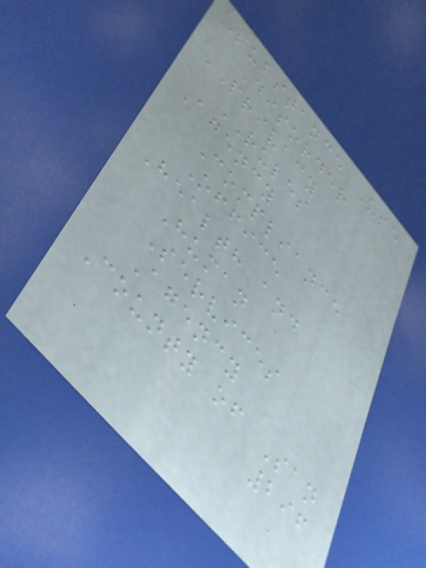Substance Use
Disorder
PRIVACY
RULES
Agency
Compliance
Office
Health and
Human
Services
Agency
County of San
296
